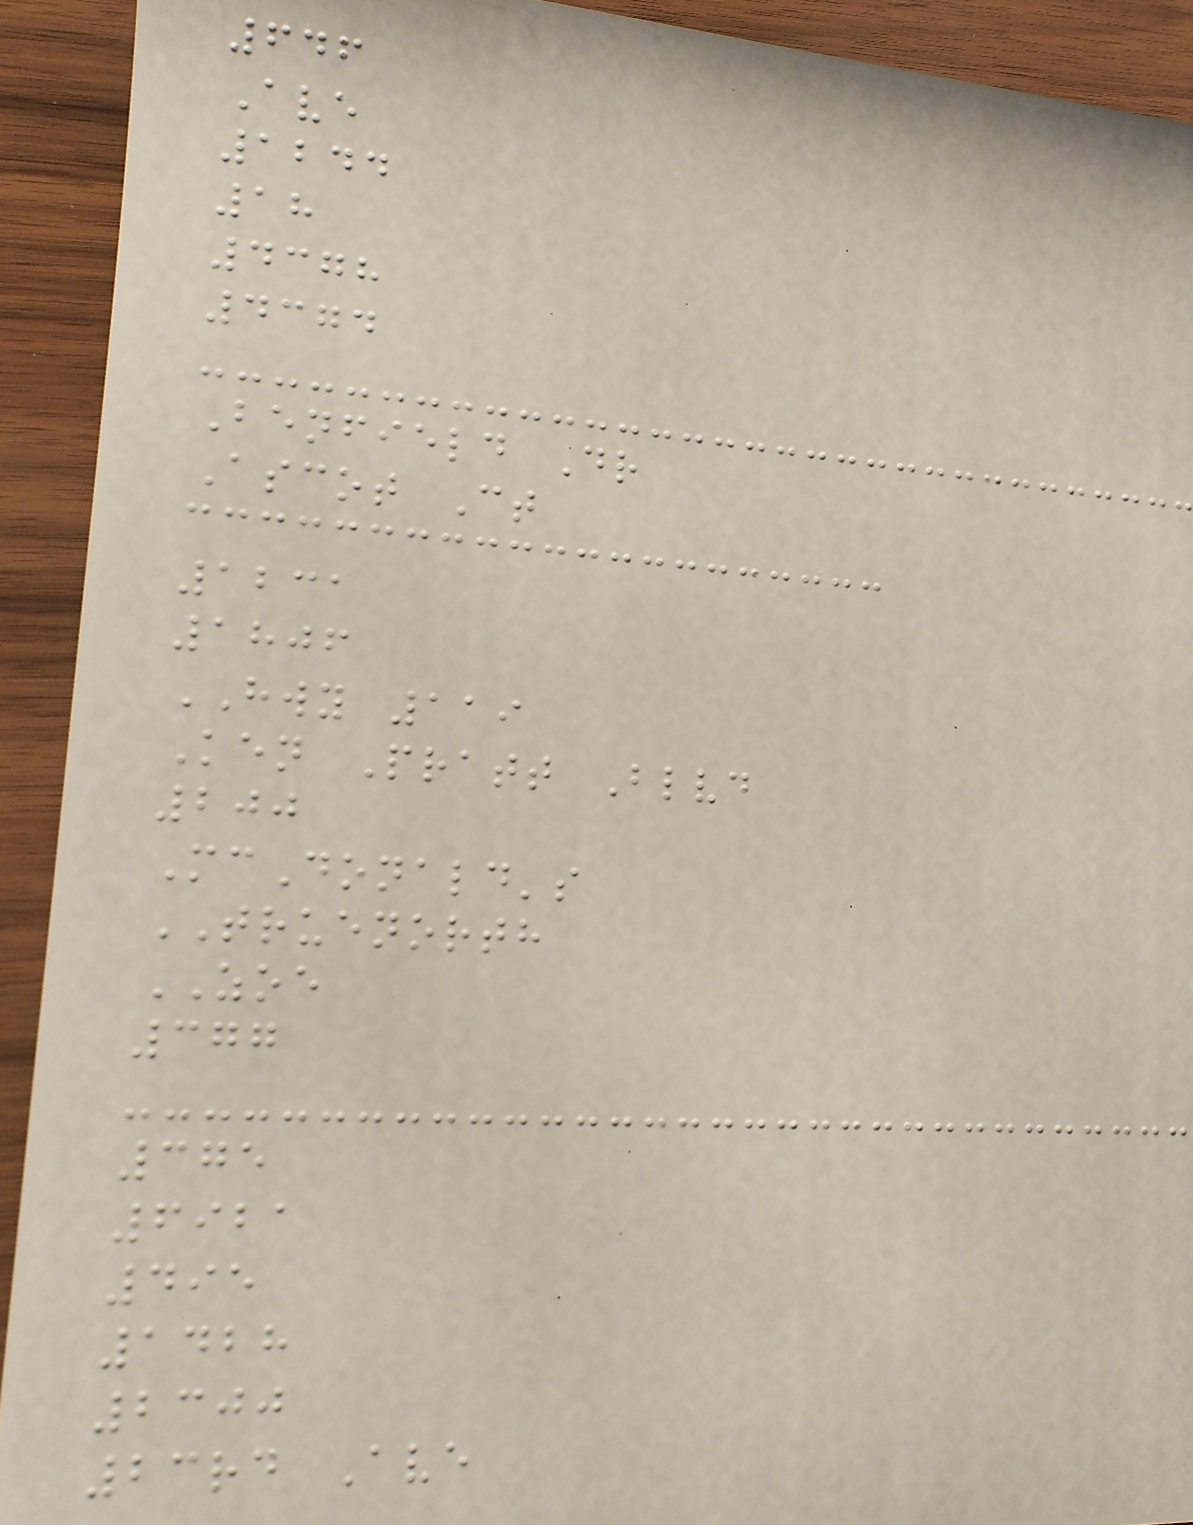646
Ave
1244
18
4378
4374
Benfield Dr
Ascot Ct
1231
1806
HWY 119
Ken Pratt Blvd
200
McDonald's
TRUENORTH
ZOE
377
375
6921
495
1428
2300
23rd Ave
